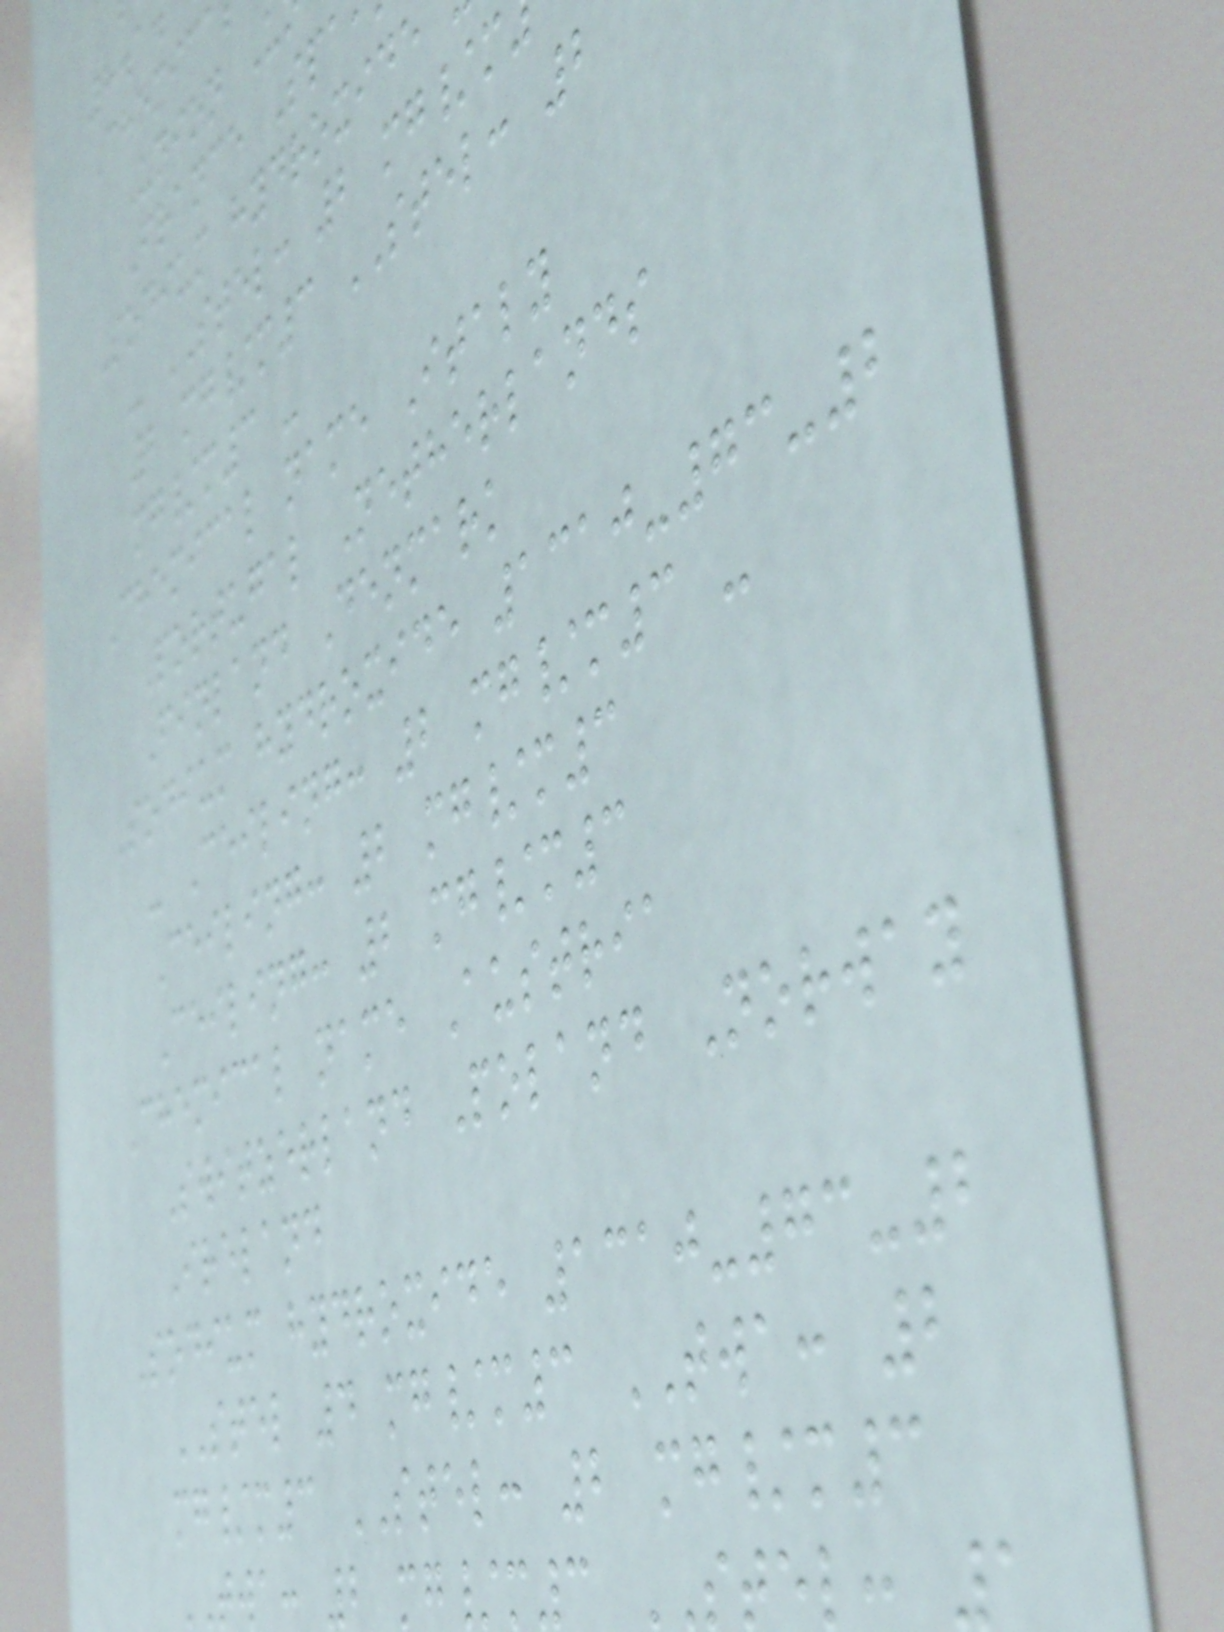Chemica
Union U
France Spa
Sodium hydroxide
- STEL: 2 mg/m
2 mg/m3 STEL: 2
mg/m3 -
Chemical name Italy
Portugal Netherlands
Finland Denmark
Sodium hydroxide 1310-73-2
- Ceiling: 2 mg/m3 -
Ceiling: 2 mg/m3
Ceiling: 2 mg/m3
Chemical name Austria
Switzerland Poland Norway
Ireland
Sodium hydroxide 1310-73-2
STEL 4 mg/m3 TWA: 2
mg/m3 STEL: 2 mg/m3
TWA: 2 mg/m3 STEL: 1
